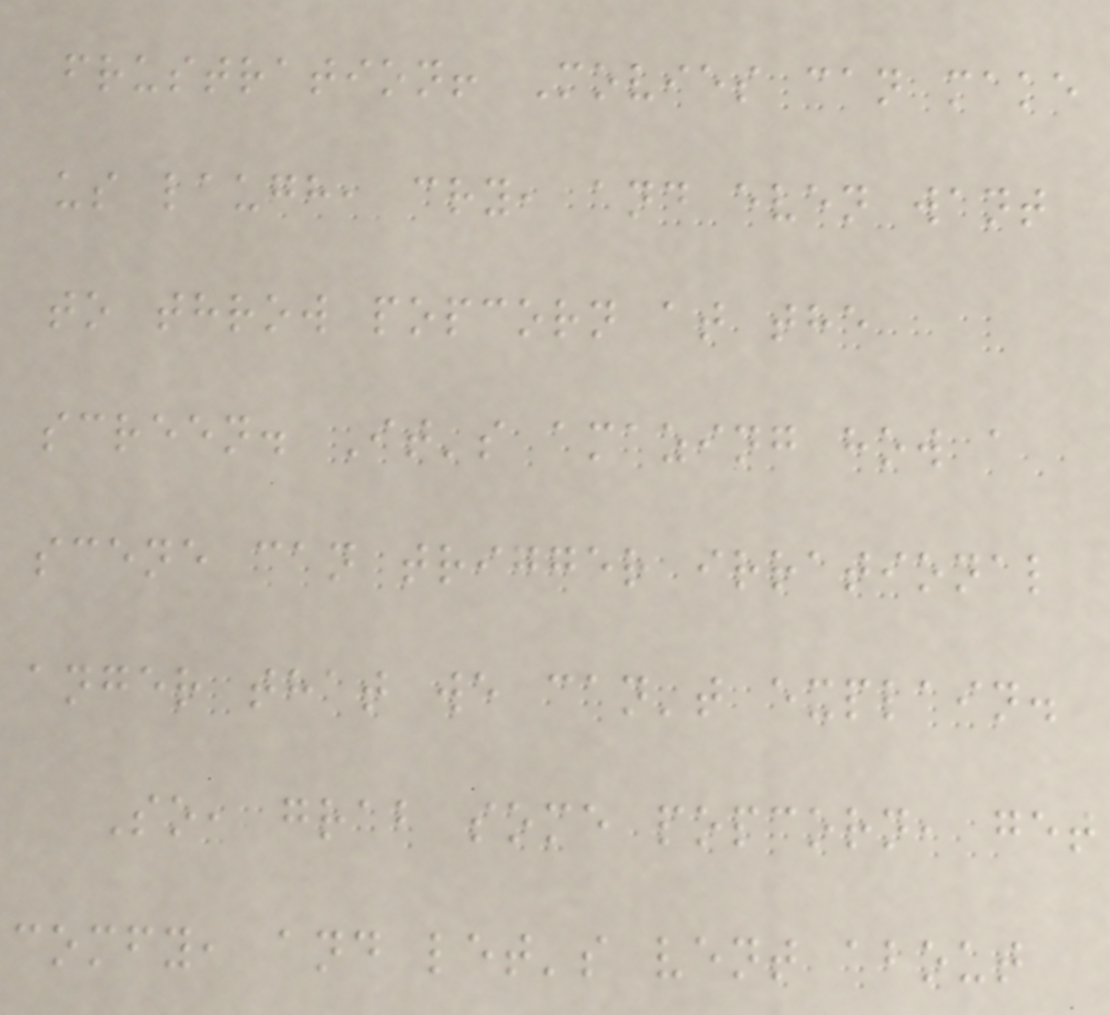frustration! Movies can make
us laugh, cry, and even want
to throw popcorn at the
screen. It's amazing how a
scene can trigger irrational
anger that we can't explain.
So, grab some popcorn, get
comfy, and let's vent about
